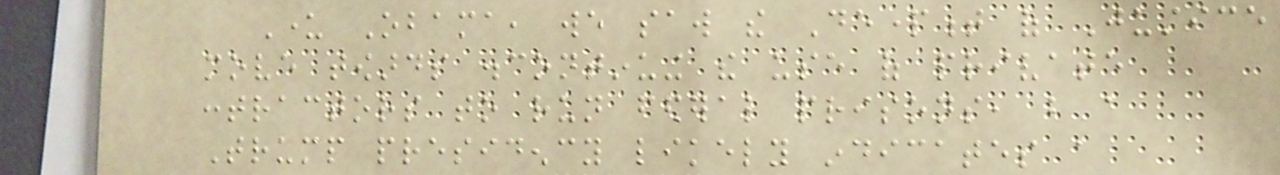Under Obama, we saw the Department of Justice
move towards discontinuing the use of private
contractors to run federal prisons, but a
Trump presidency likely indicates a
